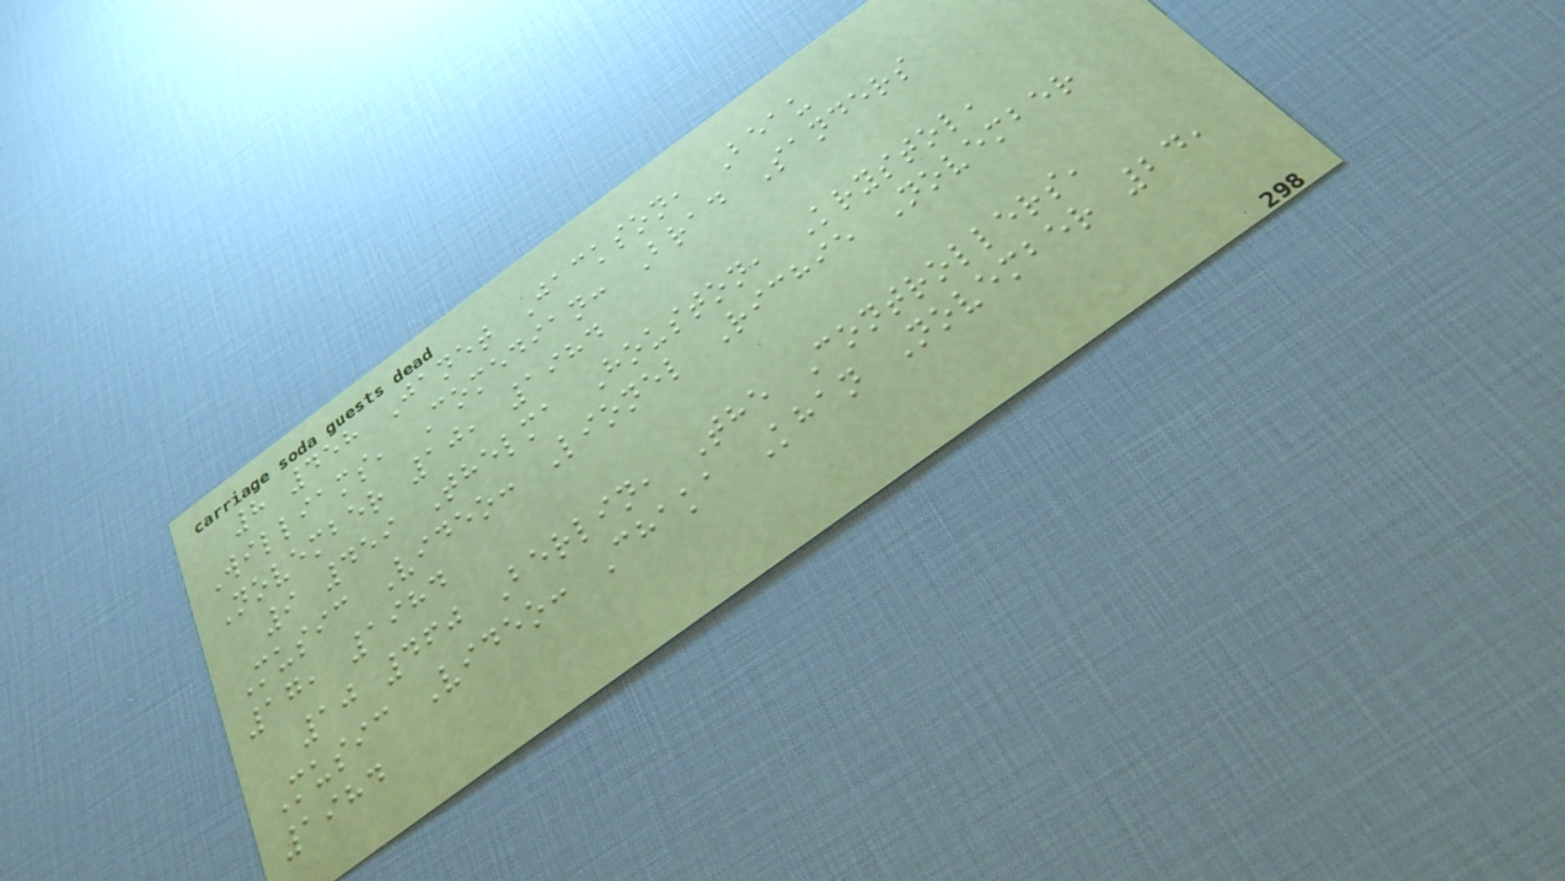8 458 Janet Jackson, Beau
Williams, Comedian: Brad Sanders
November 10, 1984
9 459 Thelma Houston, Krystol,
Music Video: Lionel Richie November
17, 1984
10 460 Berlin, The Controllers,
Music Video: Chaka Khan November 24,
1984
